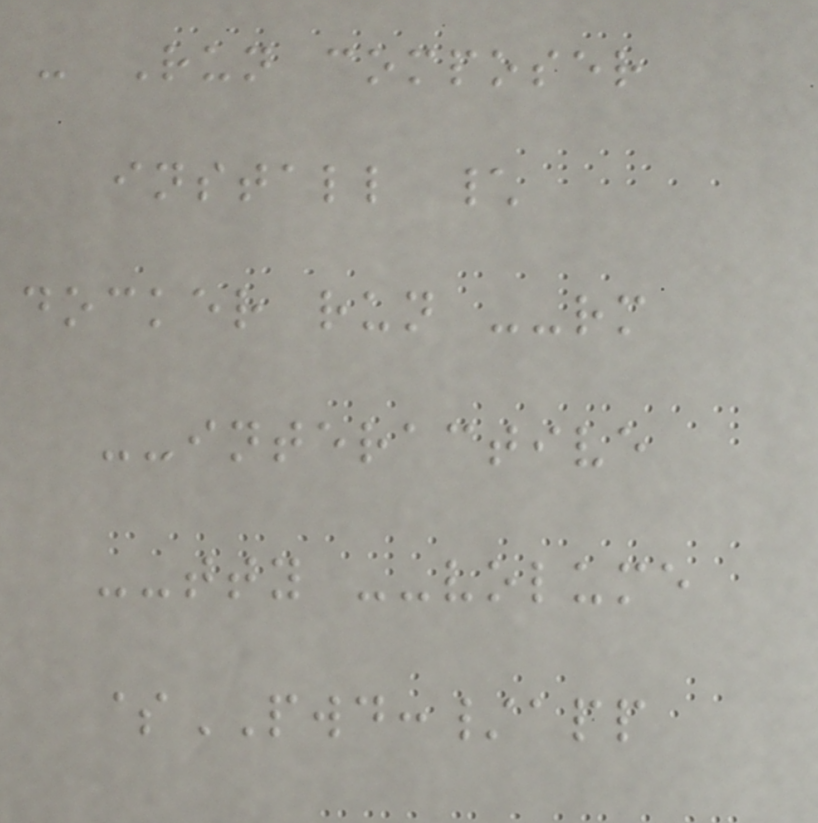- Run composer
install \
docker run --rm
--interactive
--tty --volume
$PWD:/app
